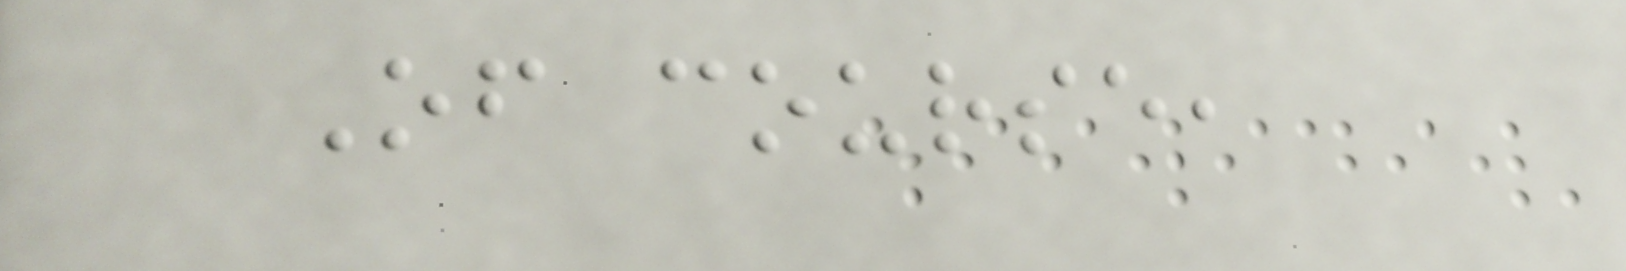Of course,
